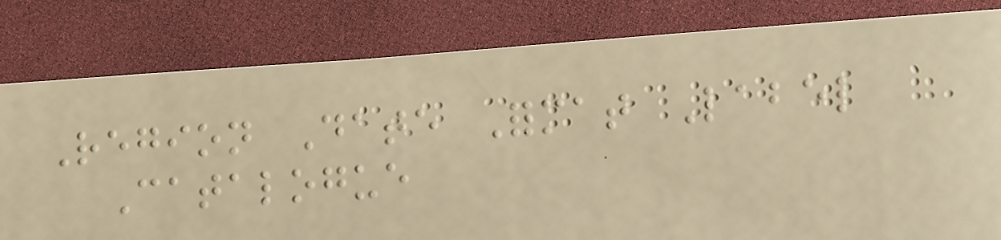Region Date Format Label
Catalogue
